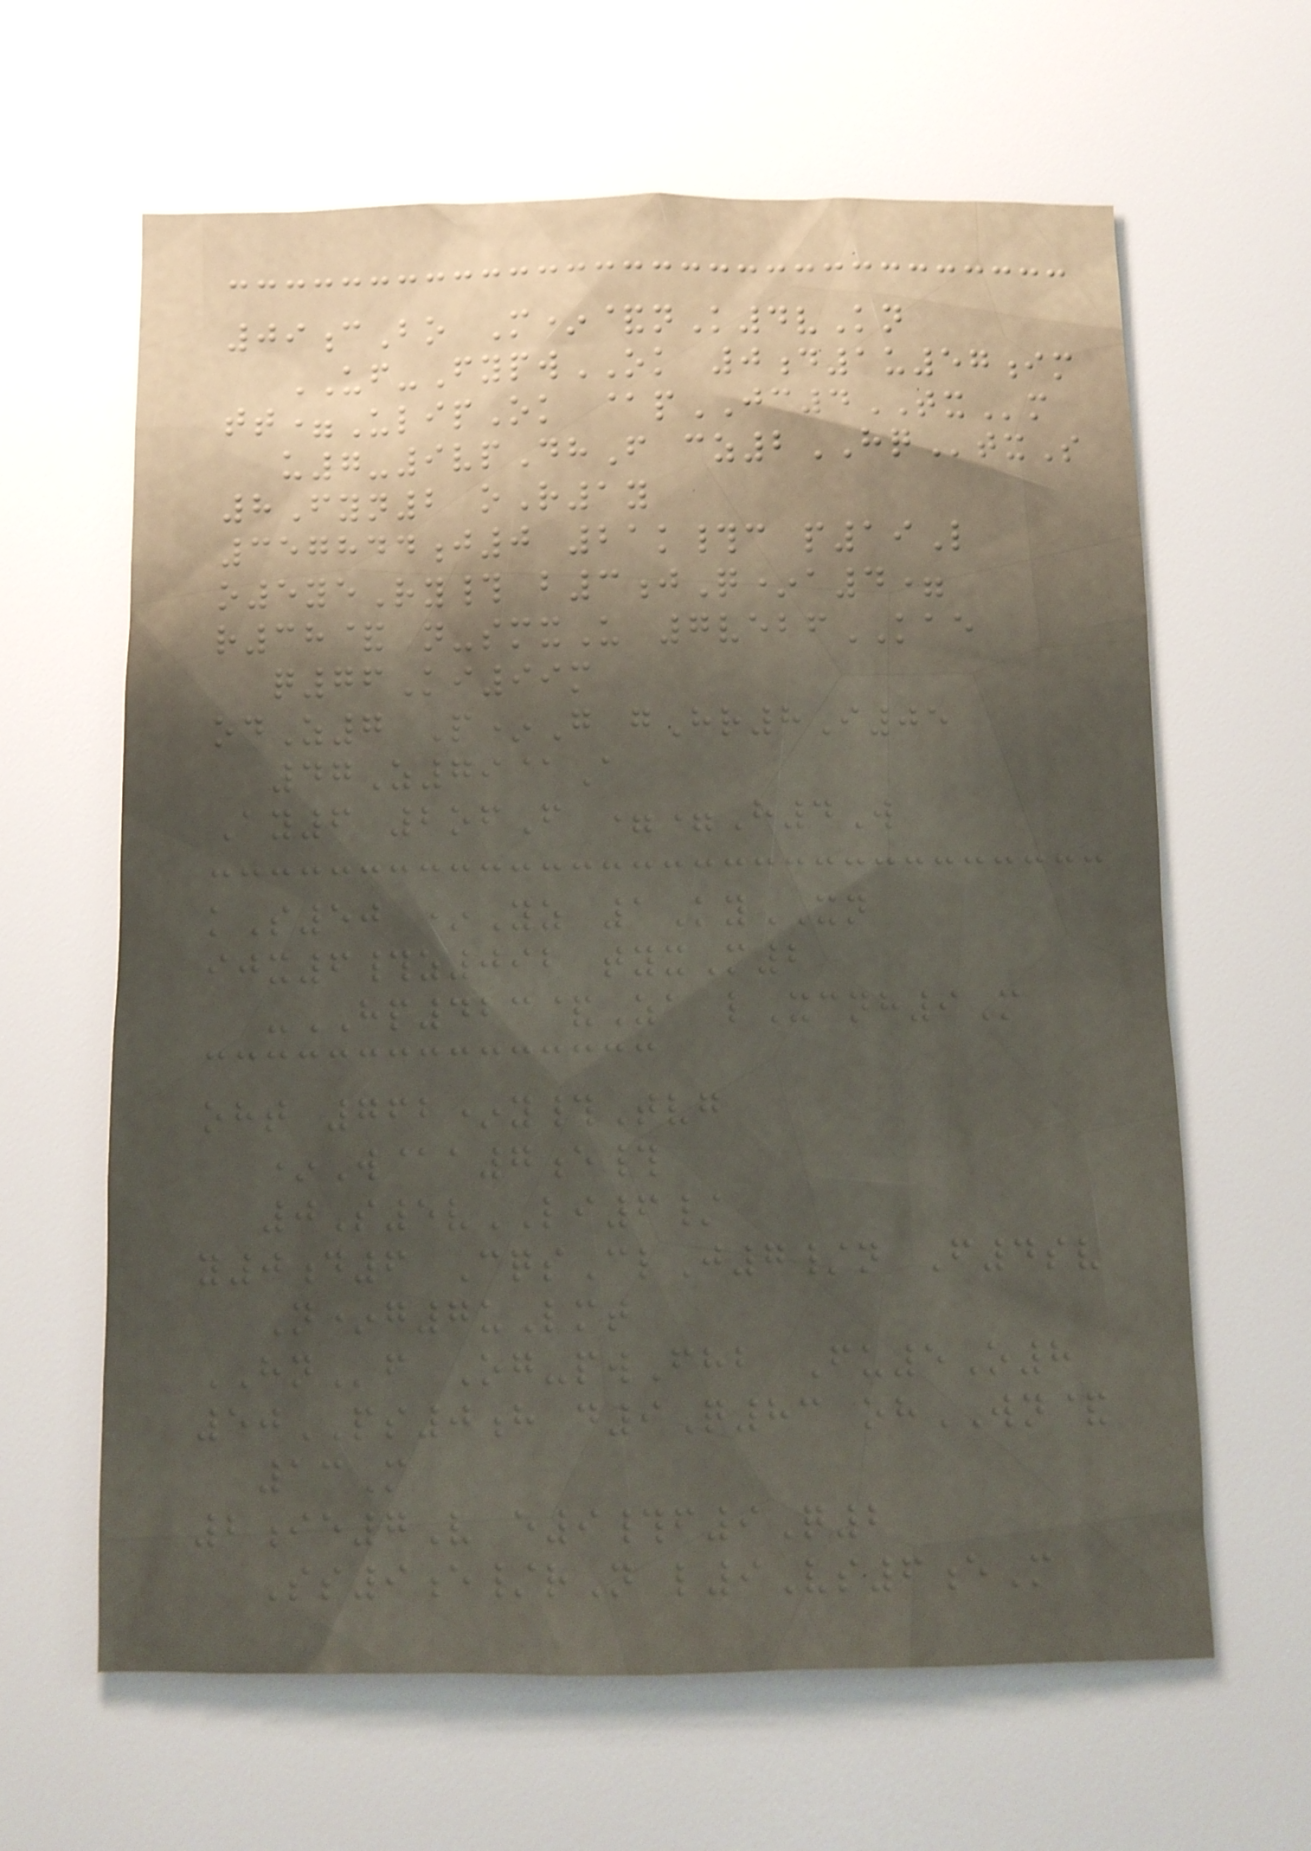09cBo M*&nK4vKn
UF-FypwOK 0d1u57im
tt=UlipOk @pJC4TXm
u7-9vpDhF cz2HQtxS
8Fyn2 oR1y
357844j0 21k#c p19L
o5yeRy# b3jQ*a4=
r38& n-smxU 7vebfKAE
q76Ki99m
odZ7 P*G gHr8I05
47Z79@A
Ay6 2ofF ==H4W
kS50 *Yz 1KyXN
ijx6#z092 tyxM2
-HP423&Za lXcnh9M
oht 762*y#Tvg
*W@a7e#
0S5vLI6/
y0d6 CqsClJ7/n F4sv
N*g7uLmt
HNf Og-pwFhb Fu5O8
50PS0h d9Q83 ohWN&
13M
2ie7V e9#f9Q2
Ss9e/rN l9Vs6eM
